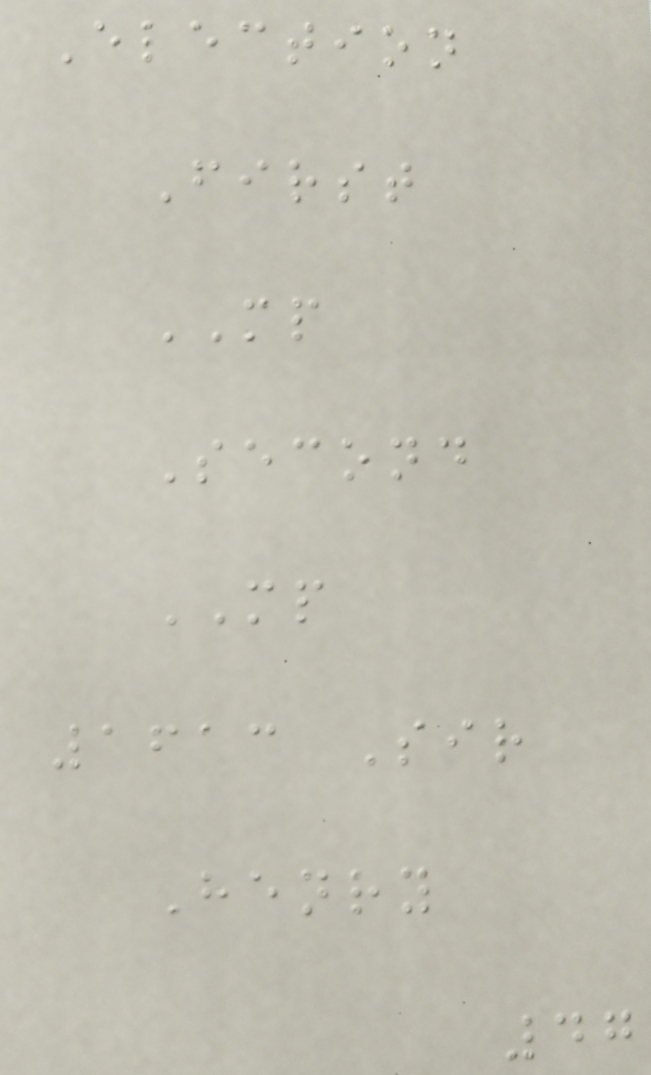Election
First
MP
Second
MP
1613 Sir
Henry
47
